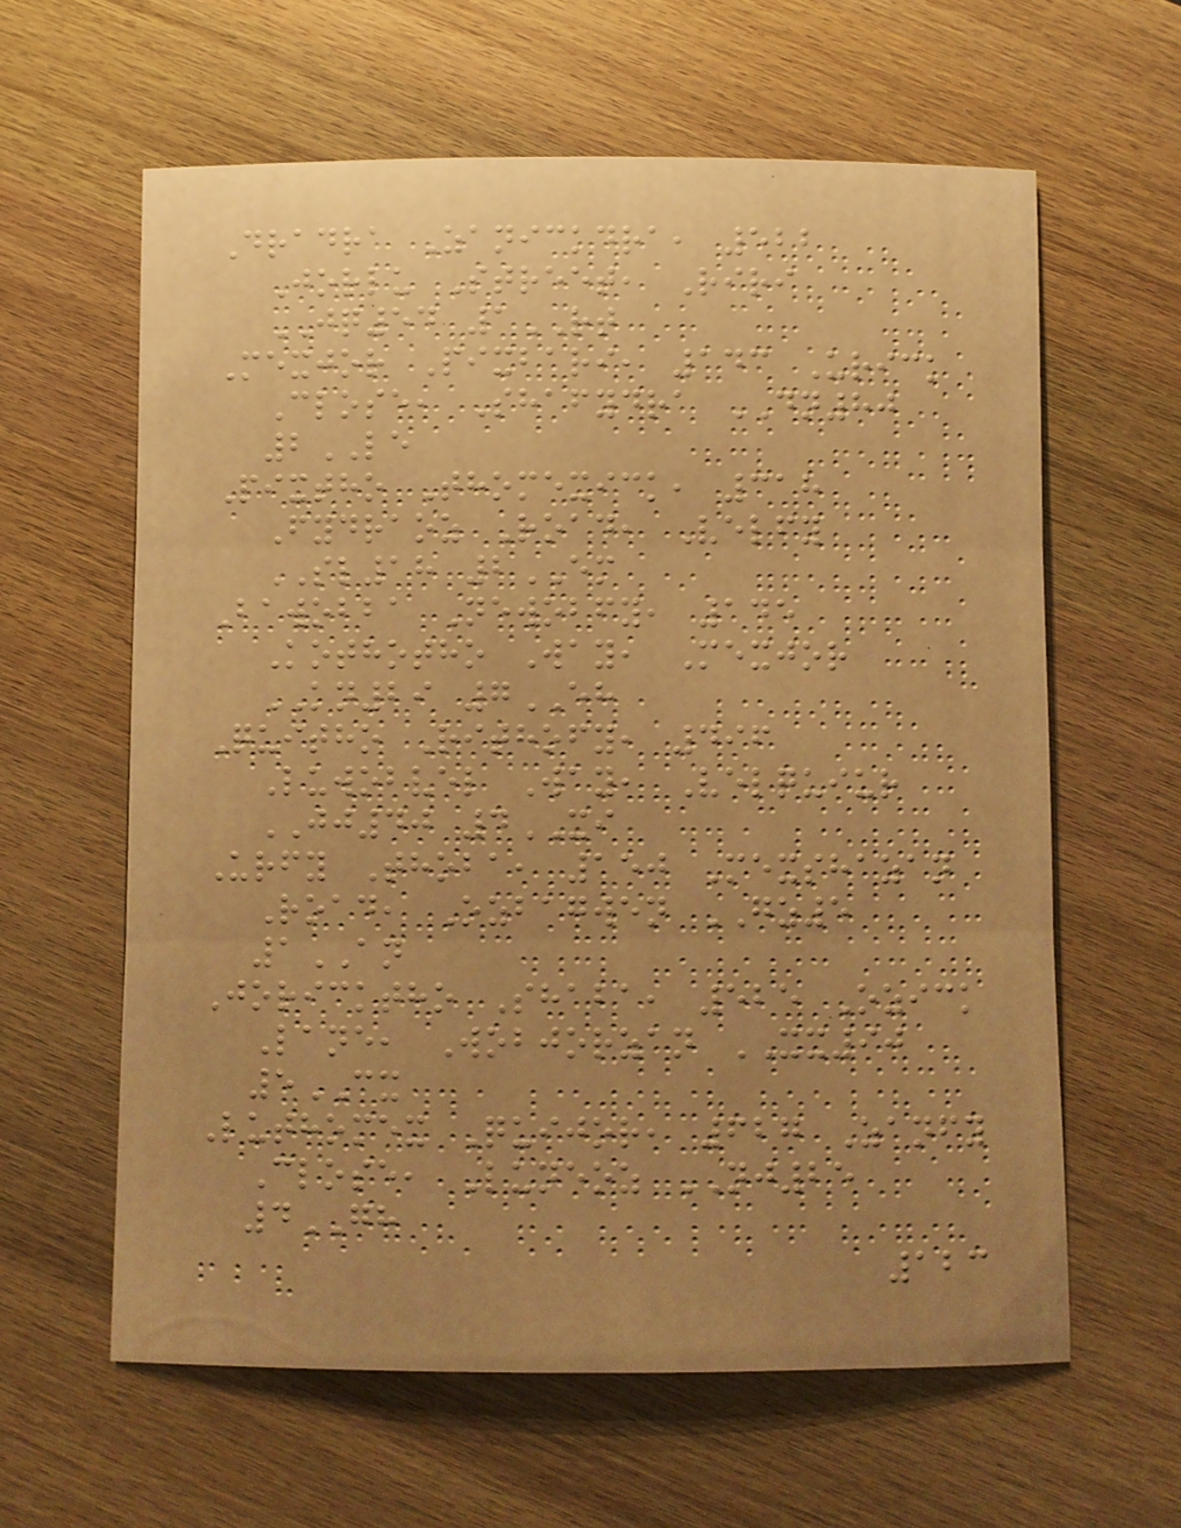Dradra Zanickdra, 522
Jorlu Street, Riri
JQ54 1RT
Mexjor Pixbari, 143 Urick
Close, Shafydra DN80
2LE
Pixtho Thomexick, 318
Fydraoz Road, Velfy
SL18 2EM
Bawobba Newobfy, 145
Kothotho Way, Mexjor
KN29 7EH
Quitho Rithofy, 496
Luwobvel Way, Velquiur
JJ40 4XI
Urfy Thoba, 150 Mexshazan
Road, Ozbagwen GZ5
1AN
Joricktho Shaba, 525 Ozick
Lane, Wobjorzan XX90
5CX
Luthomex Quijor, 627 Zanfy
Close, Luneoz NJ25
4GH
123
